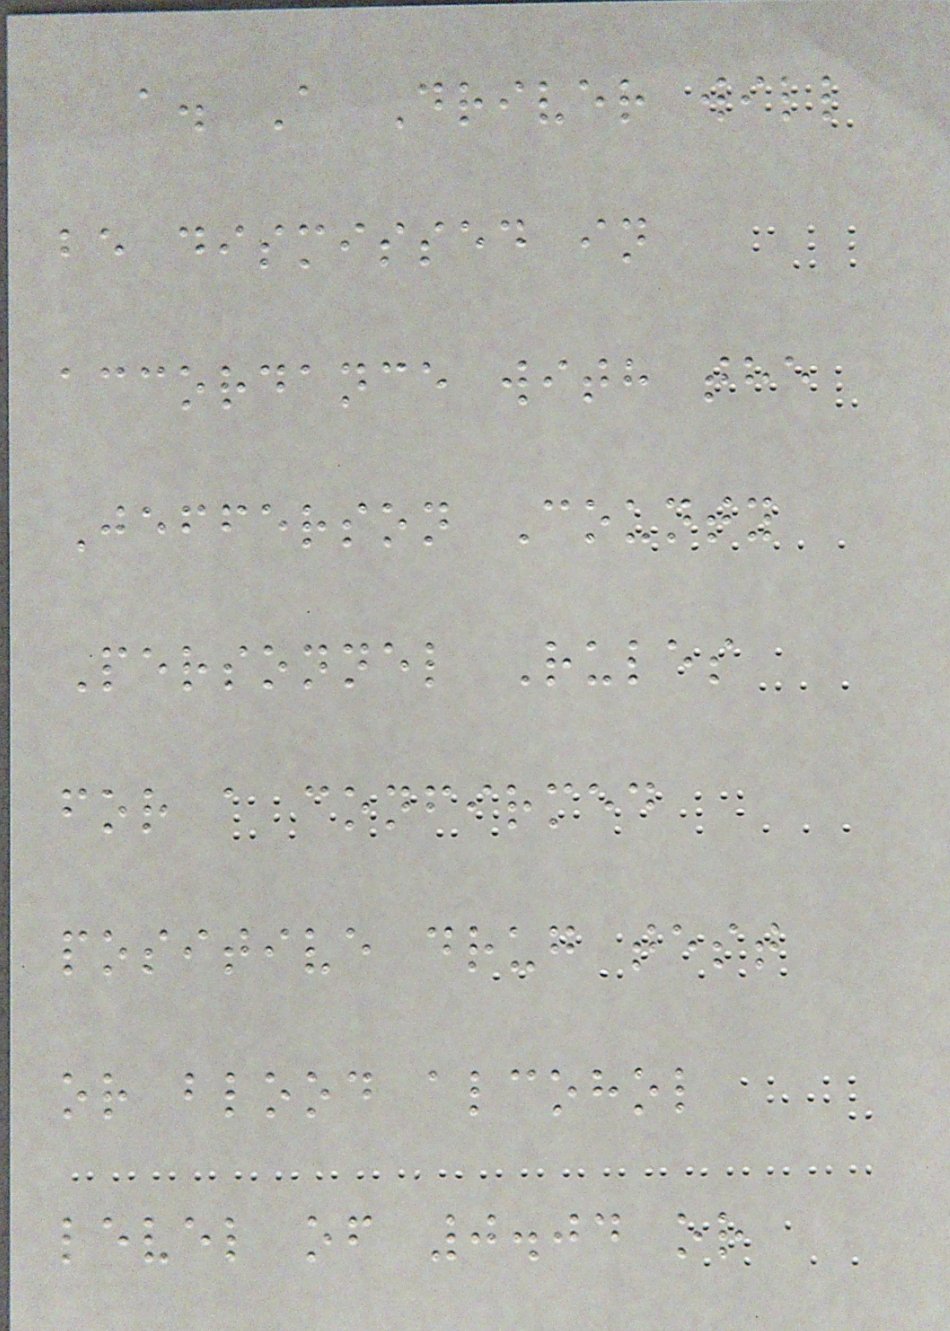a. A Driver will
be dismissed in
accordance with the
Jefferson County
Personnel Rules
for a confirmed
positive drug test
or blood alcohol
level of 0.04 or
